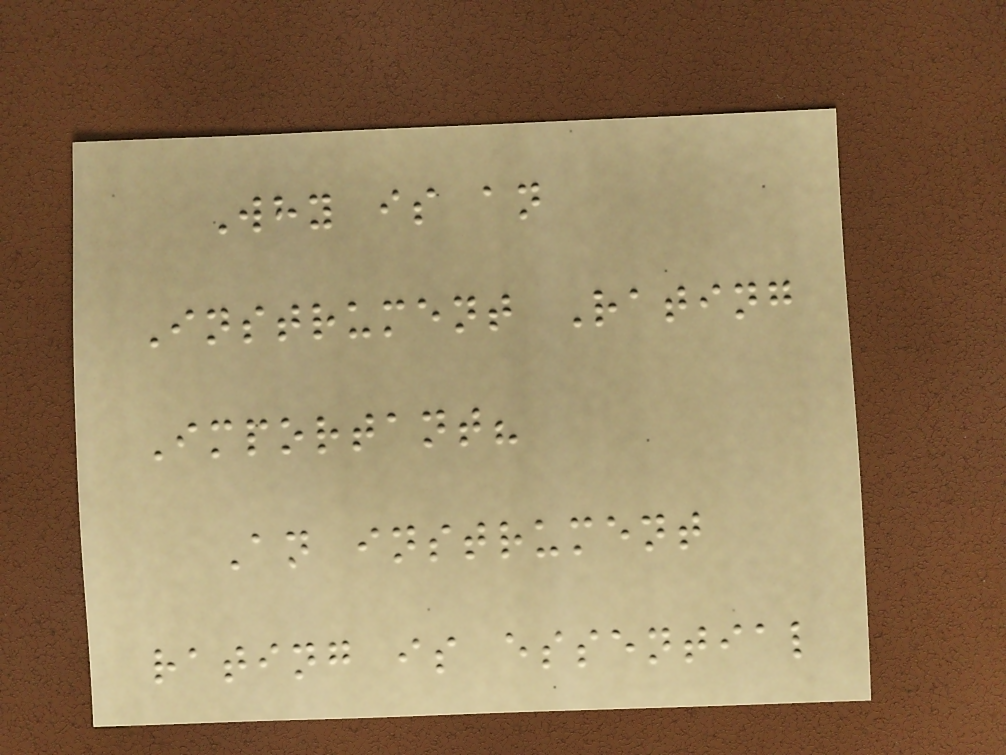Why is an
Instrument Rating
Important?
An instrument
rating is essential
